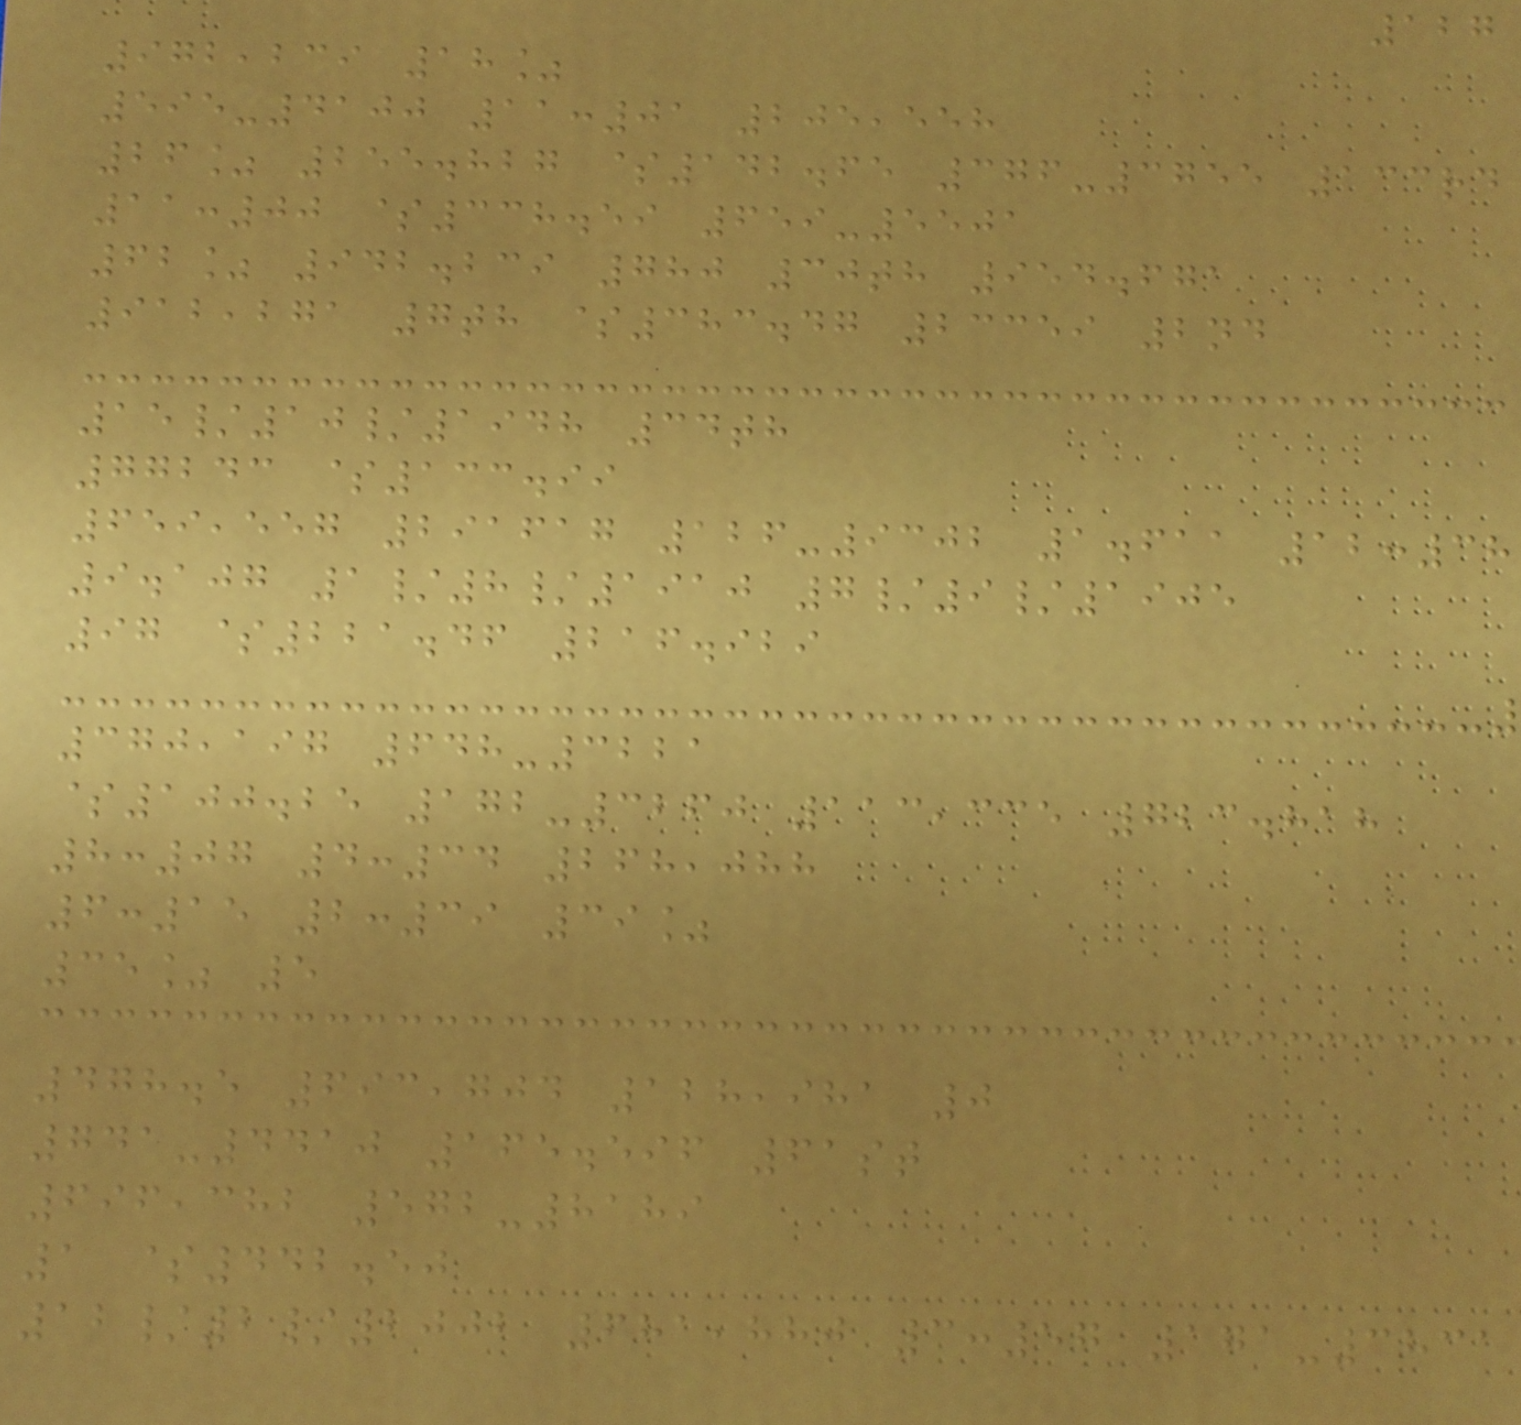127
972,239 18%
595-4100 11:01 205,558
26% 255.827 $142.65 376-3755 133rd
11:00 $338.59 659-5501
62% 942.239 780 30th 954.671
912,271 7th $383.47 23359 2nd
15/10/1948 34th
77243 $133.99
659,557 291617 126-9302 1.611 12:38
9.107 1/8/1910 7/9/1905
97 $221.46 216.929
370,197 648-3221
$100.25 172-3260 113,335 723.818
8:07 4:34 268,088
6:15 2:39 39%
35% 5
478.5 693,704 128,981 0
741-4410 165.596 61st
696,382 572-8189
1 $442.50
12/2/2002 681,880 3:57 171-3831
